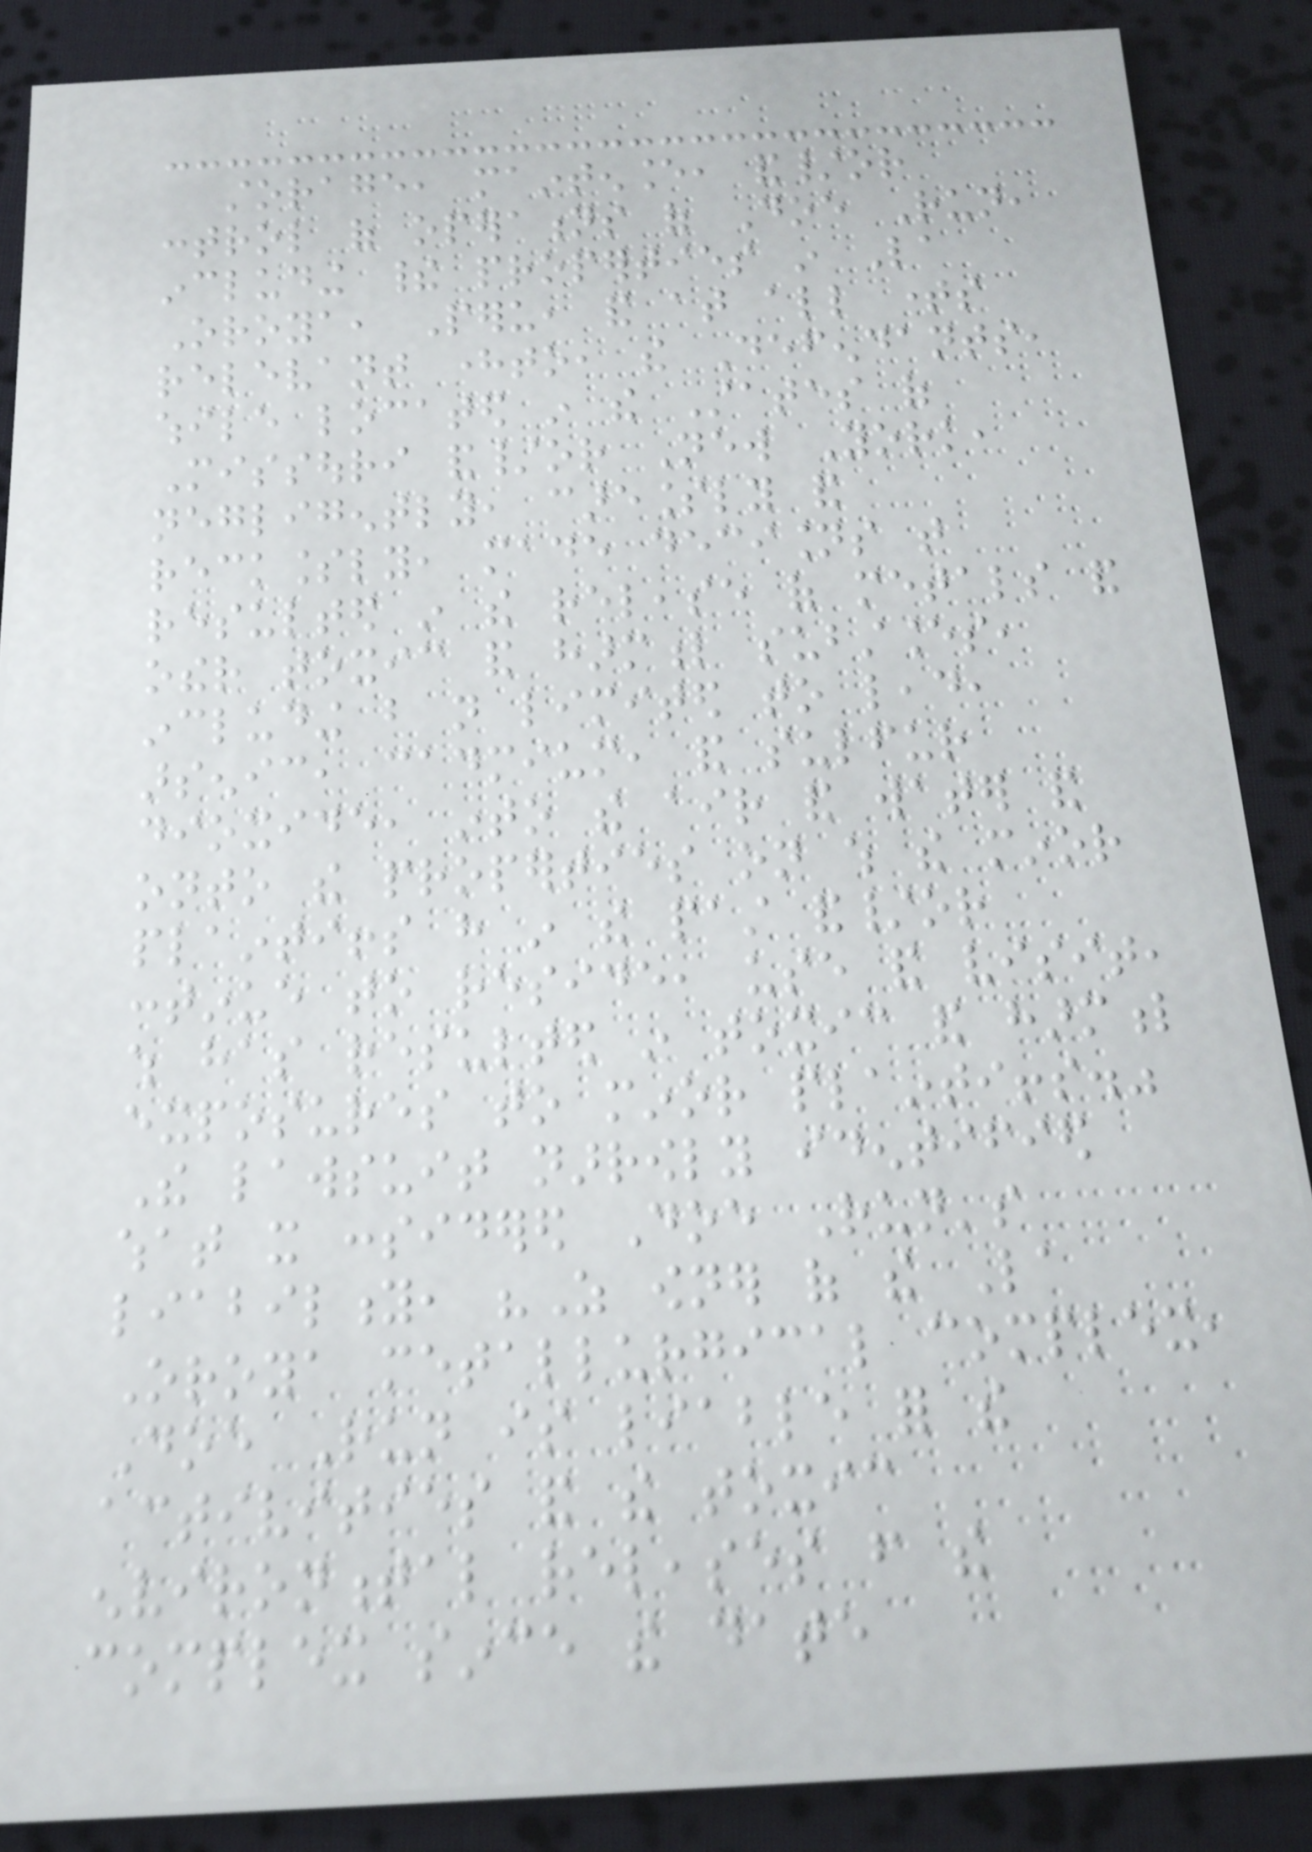storage, maintenance, and/or
control of operations of Doe Run,
including their properties in La
Oroya, Peru, and at all times
relevant hereto, the Defendants,
while located in the States of
Missouri and/or New York,
negligently, carelessly and
recklessly, made decisions that
resulted in the release of metals and
other toxic and harmful substances,
including but not limited to lead,
arsenic, cadmium, and sulfur
dioxide, into the air and water and
onto the properties on which the minor
plaintiffs have in the past and/or
continue to reside, use and visit,
which has resulted in toxic and harmful
exposures to minor plaintiffs."
The lawsuit narrowly identified
what it considered Doe Run's
liability, "As owner of the La
Oroya metallurgical complex,
Doe Run is liable for the
activities and the toxic
environmental releases from the
complex since the date
